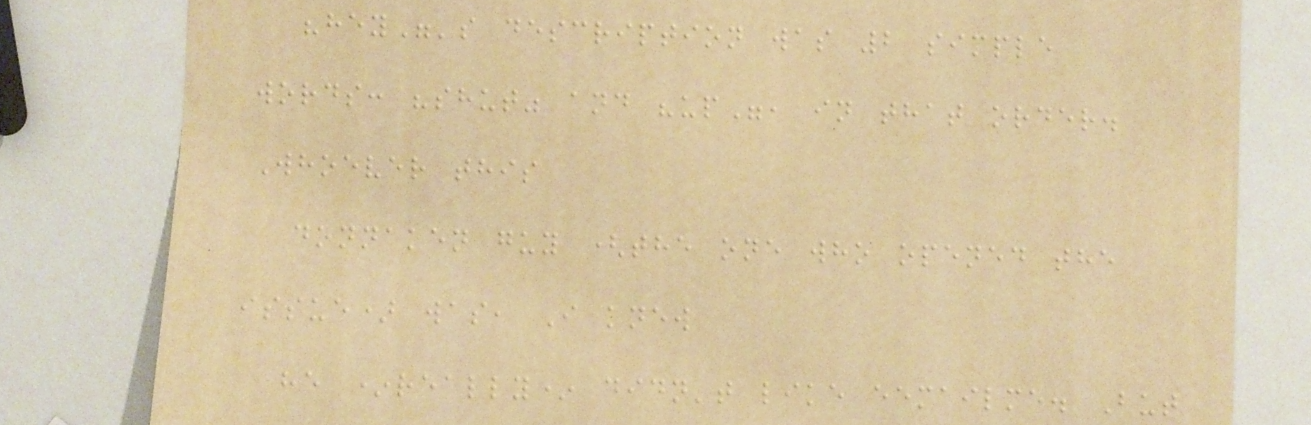"hey"'s description was 2 simple
words: "shut" and "up", in that order.
Whoever this
donnaken guy (the one who opened the
issue) was, I knew
he *really* didn't like eemailme. But
